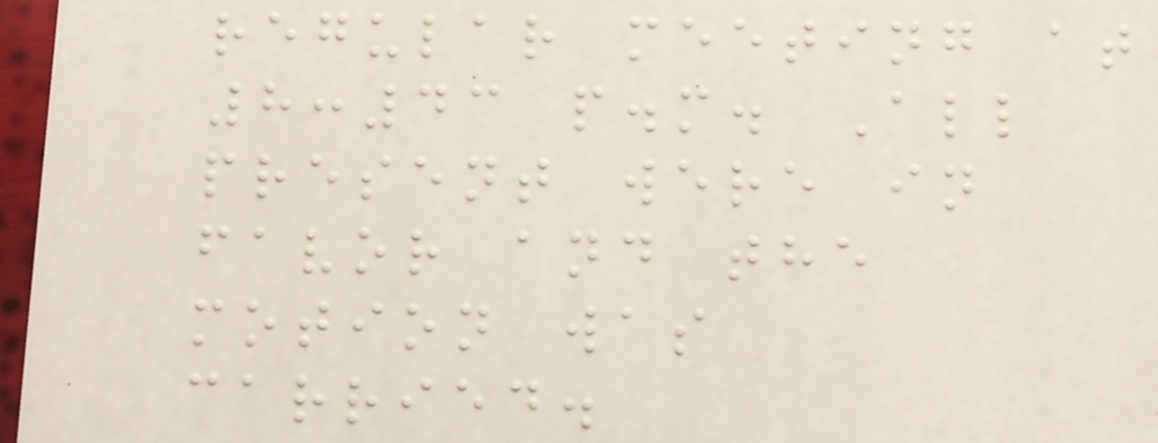regular meeting at
8:43 p.m. All
present were in
favor and the
motion was
carried.
